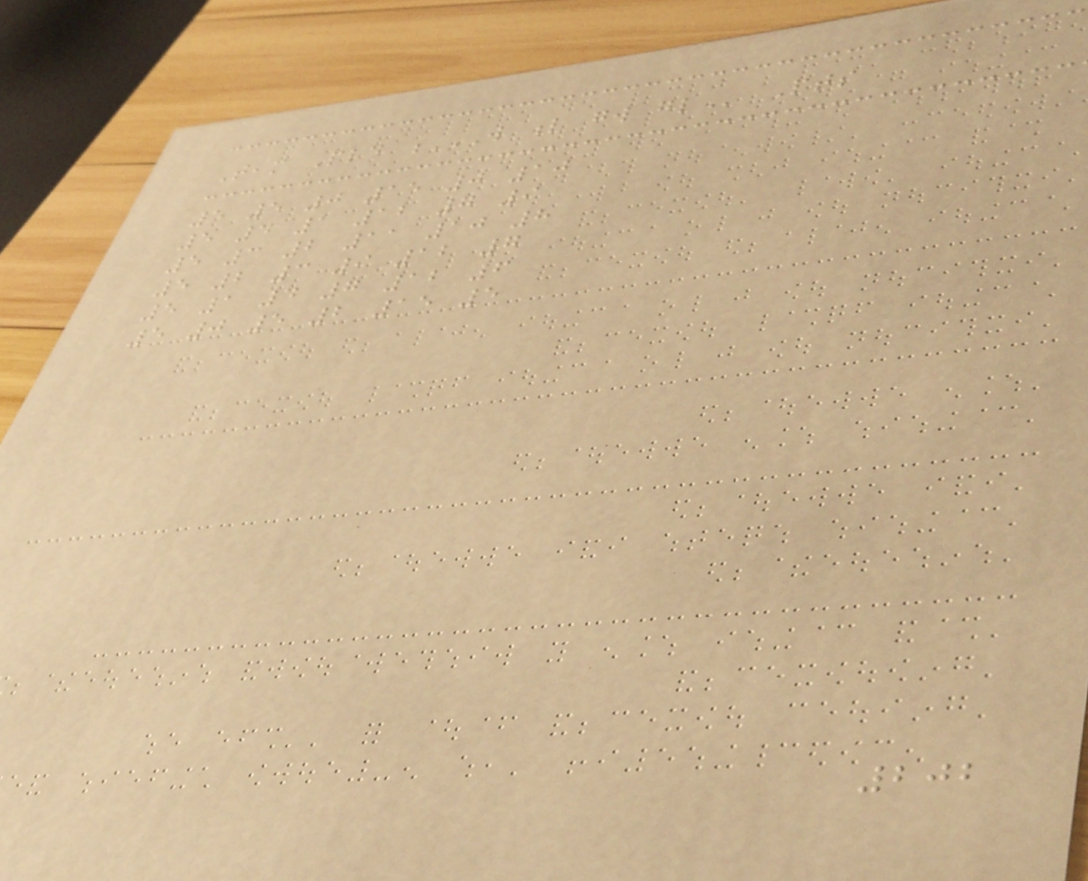Team Pld W L GW GL Pts
5 5 0 15 0 10
5 4 1 12 7 9
5 3 2 11 10 8
5 2 3 9 12 7
5 1 4 7 12 6
5 0 5 2 15 5
202
